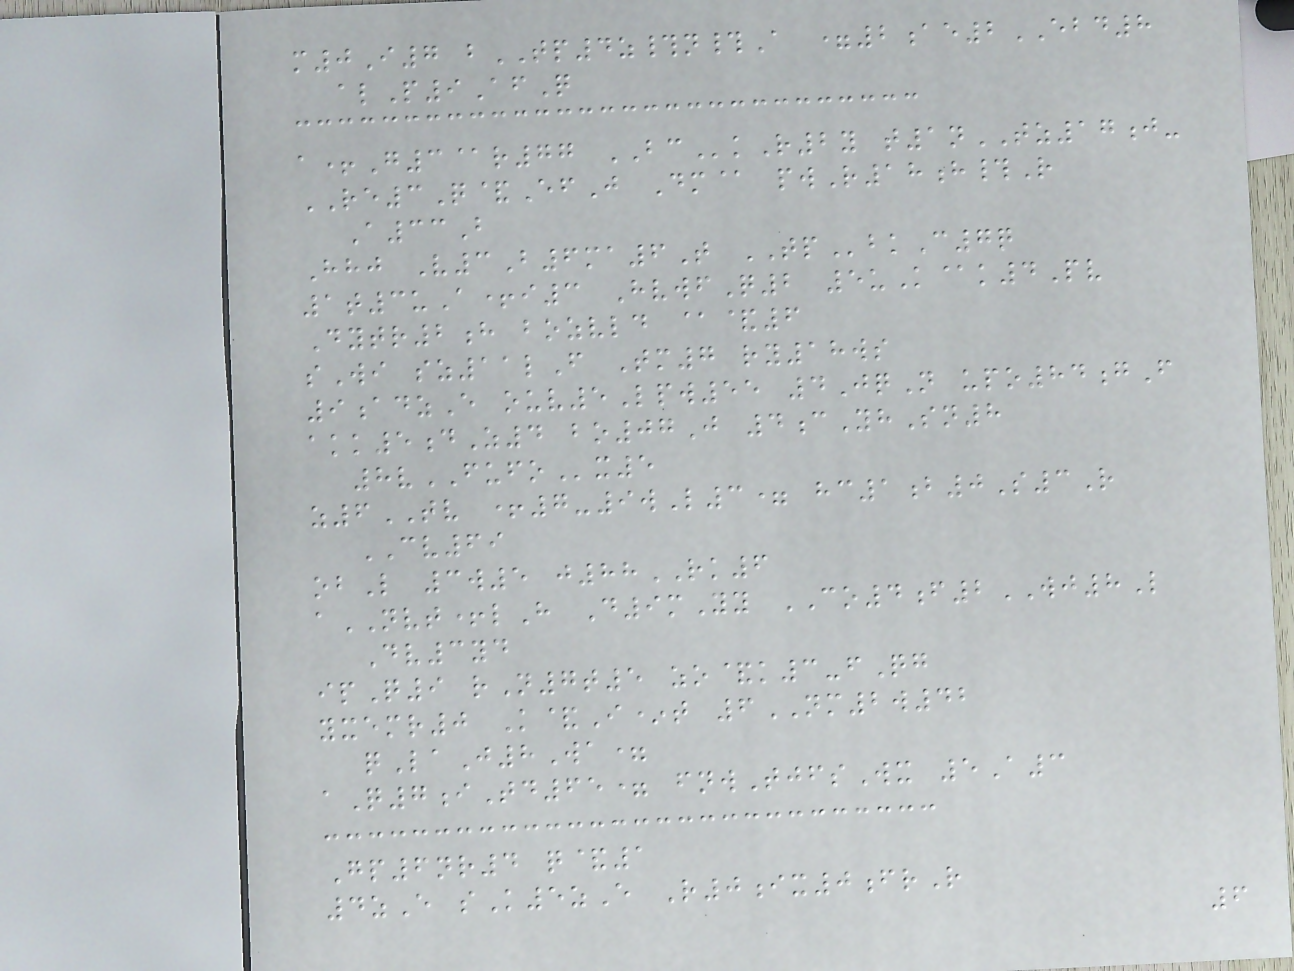m0I7 bTP4z#n#A =2ae2EBD8
alP9AfQ
a+G3@r77 BCkR2y t1nTZ17j-
RE3Q&EfJ Dm@ pwR18h#R
A33B
Hhj V3B6ma6T TPbkC7q
1t3uA+i3 HvwfQ2 5uK@k4Pv
Dytr2h bozvld @&6
sWi sz11lF Tm7 ry18ws
9adzE ouv5Lpw55 4JqN upo84gF
akk5dZ4 bo07J 4cYhSn8
8vFUFOx5
z6TV +7-9wL3= hc1b0S3R
CV69
obL 3w5 j88RK6
aNVT+lH D9mYy CO4f2WJ8L
Dv3yd
ipQ9 rN7t5 zo&k3-fQg
yxemr0 K&I*t 6NM2w42
qLaJ8Wa=
aQ7iTd65= fnwTjfsWx 5A3
Gp6nr4 q&1
4zE sK5zE R0ix0frR
6
